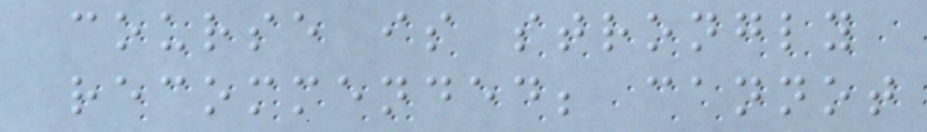course is strongly
recommended; cannot
